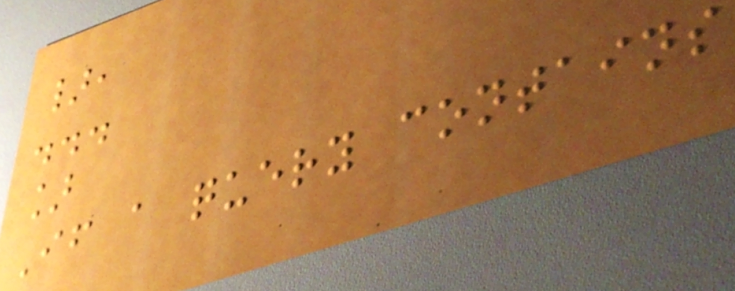},
...
]
If a query contains
